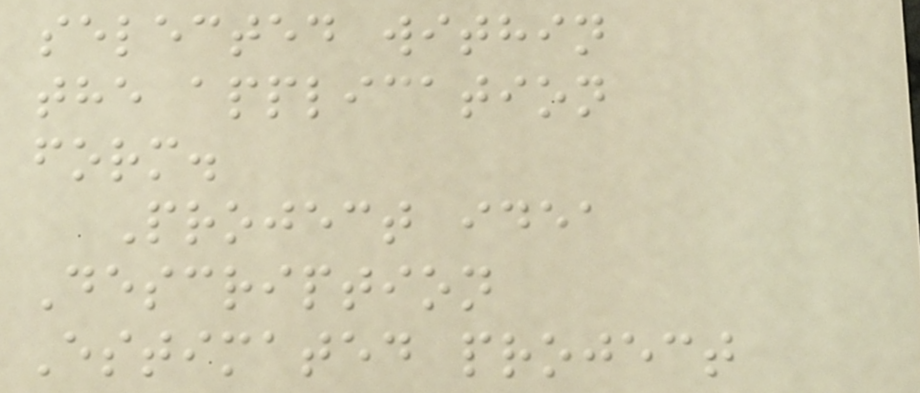selected within
the application
form.
Project idea
Description
Estimated project
